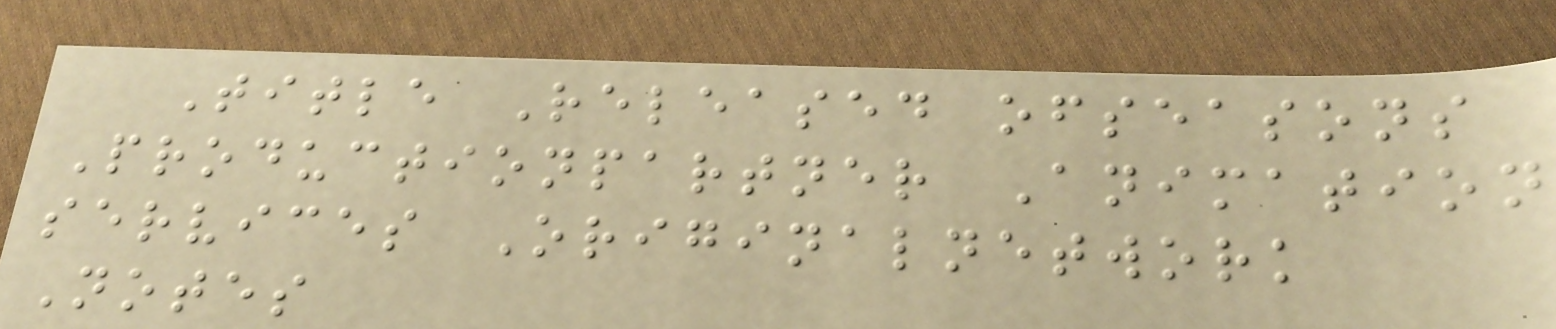Title Released ofseasons
Productionpartner Animation
services Originalnetwork
Notes
